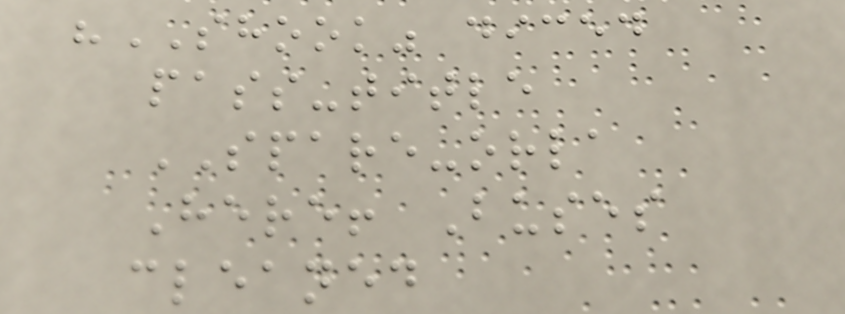"SHOOK" diced
pass-title
SPARE-orla
Here! Buses
cleaned
